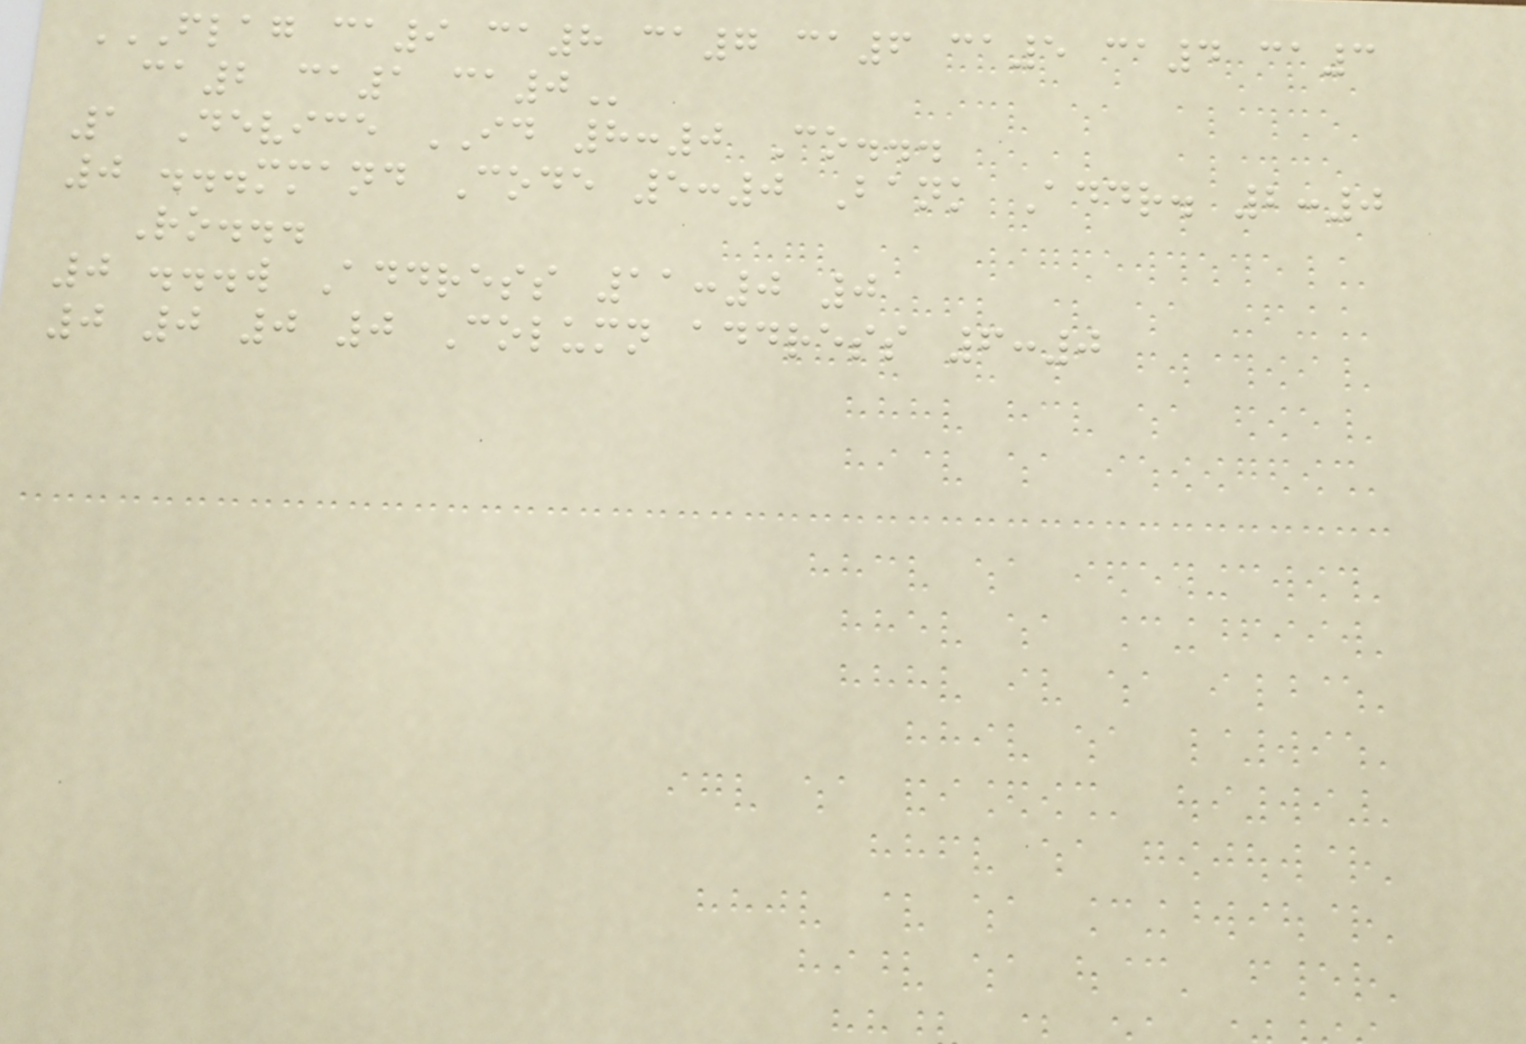FLAG CA9 CA8 CA7 CA6 CA5 CA4 CA3
CA2 CA1 CA0
1 Device ID 8:0 Co...
0 ...mmand Code 5:0 Bank Addr. 2:0
Ro...
0 ...w Address 11:0 0
0 0 0 0 Column address 6:0
